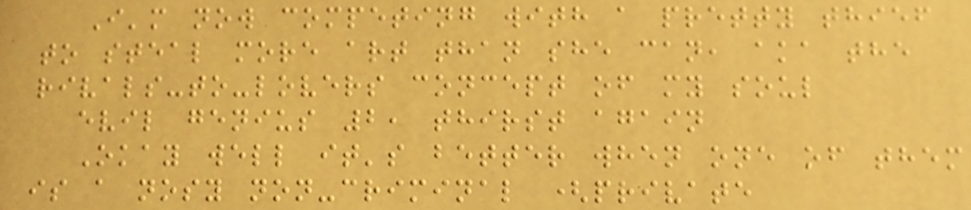I'm now competing with a pretty thief
to steal more art than she can, aka the
rivals-to-lovers concept of my soul
evil genius 2, thirst again
Okay well it's better when one of them
is a nosy non-criminal (private
